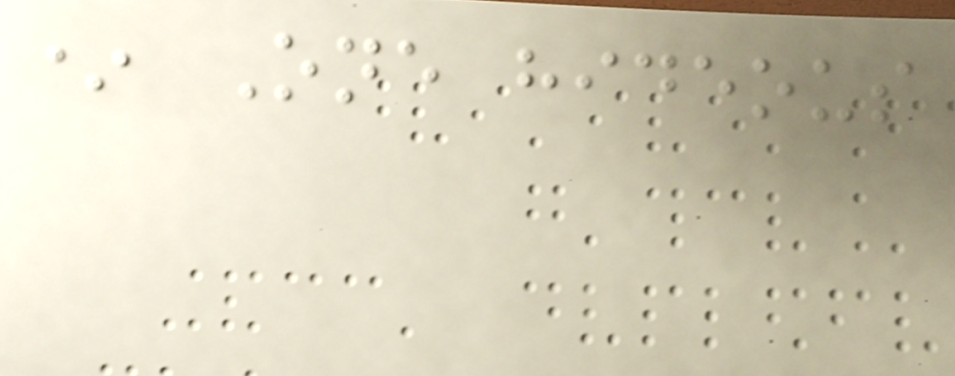* One hideous
